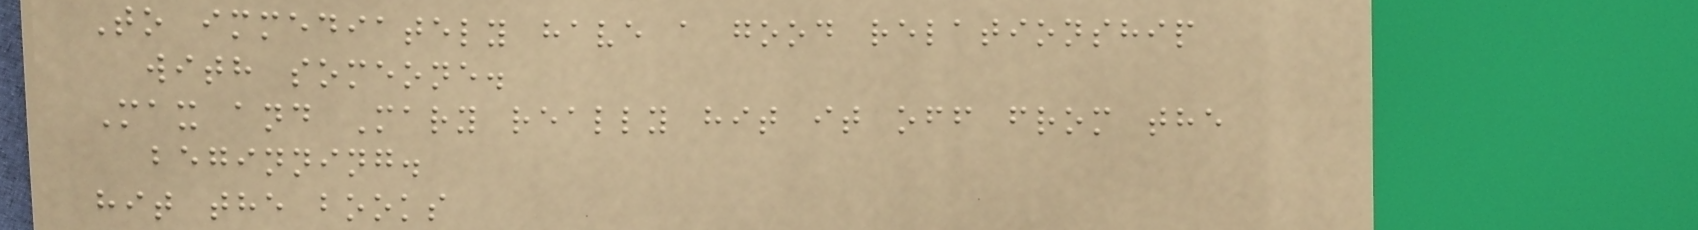To immediately have a good relationship
with someone.
Max and Mary really hit it off from the
beginning.
hit the books
